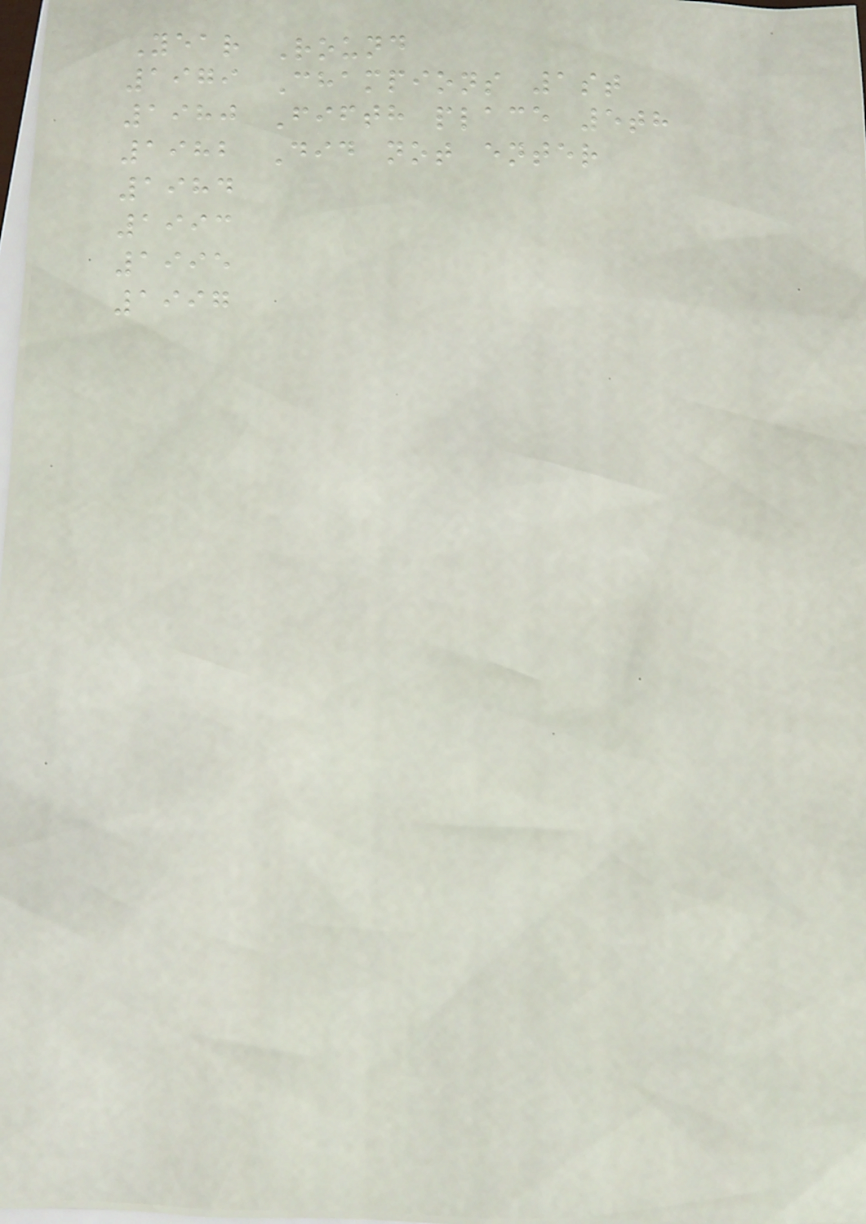Year Round
1979 Champions 1st
1980 Fifth place 5th
1982 Did not enter
1984
1993
1995
1997
